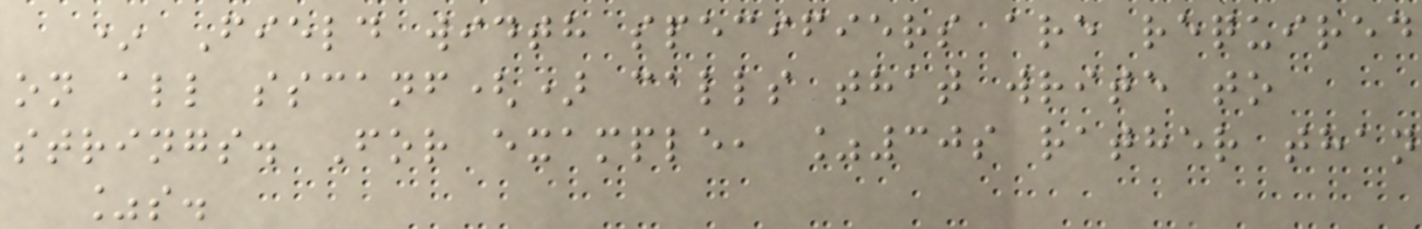* Field width specifiers are required
on all sscanf() calls that write to
strings. For example, %30s rather than
%s.
